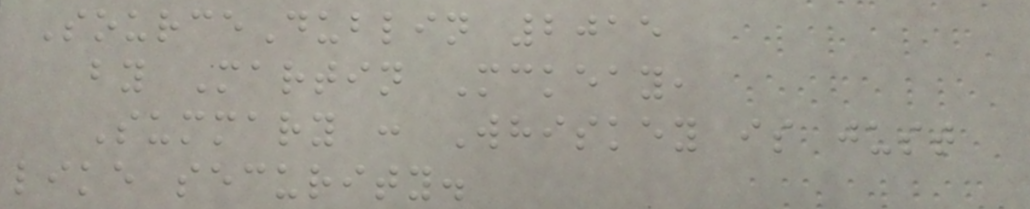SourceDublin 2015
by Martin Mckeay,
Summary : Whiskey is just
like security.
